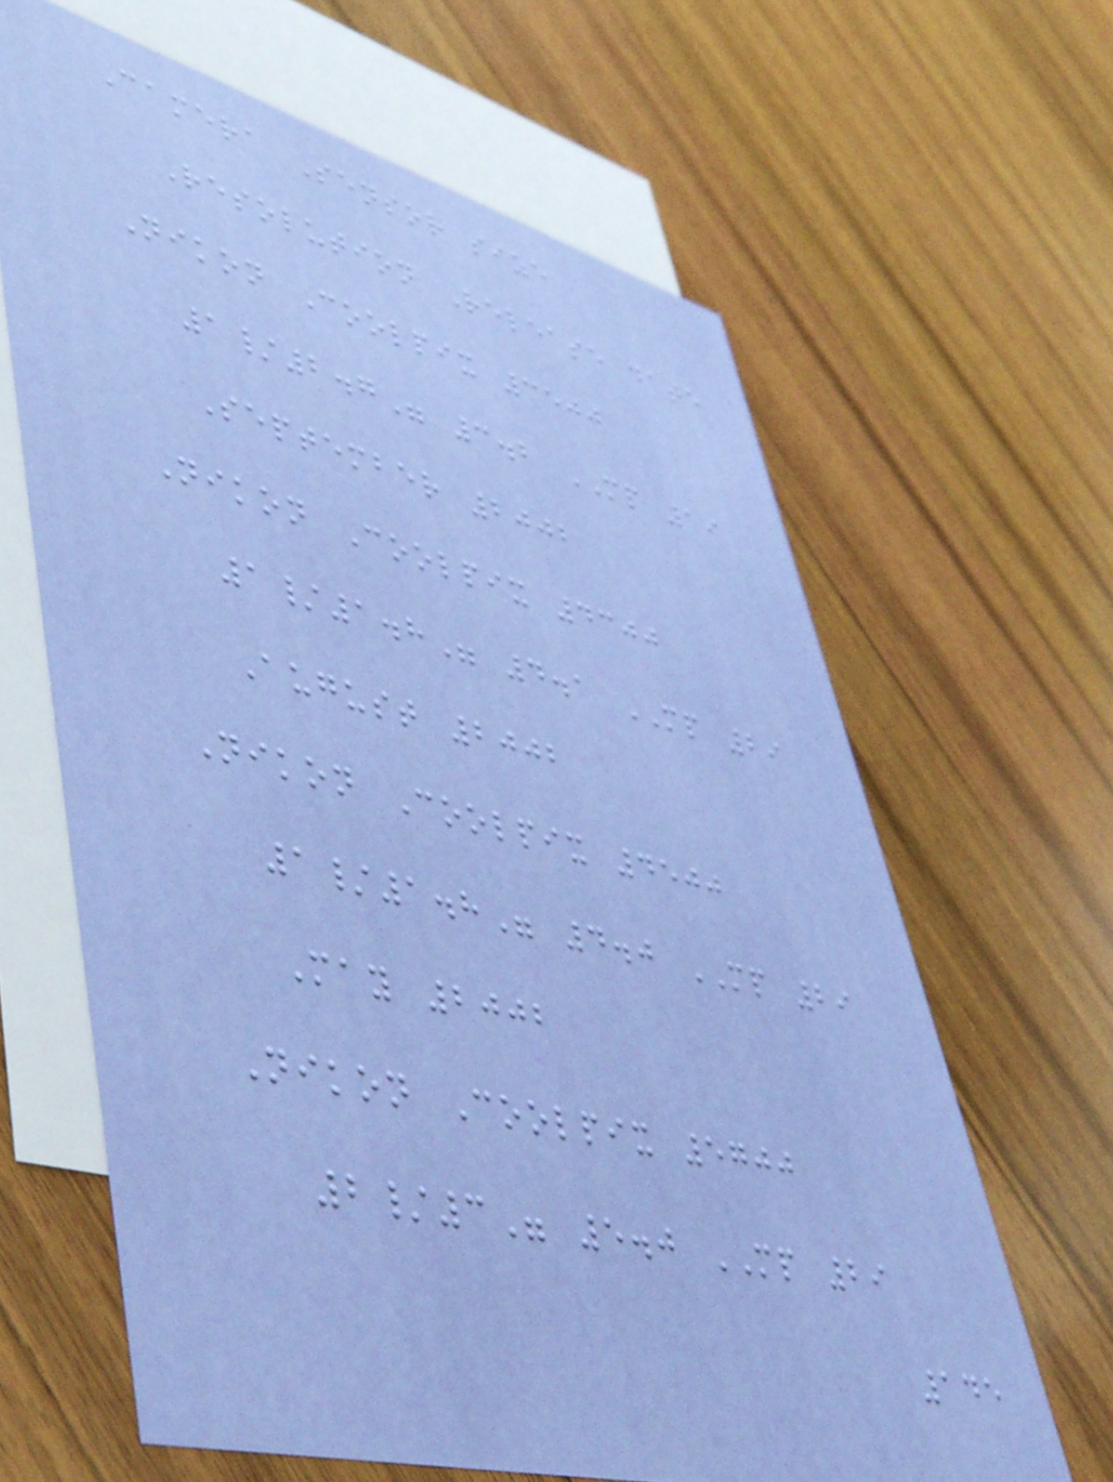Camera Sensor size
Resolution Release date
Nikon Coolpix 3500
1/2.7" 3.2 MP 19
September 2002
Nikon Coolpix 4300
1/1.8" 4.1 MP 29
August 2002
Nikon Coolpix 4500
1/1.8" 4.0 MP 29
May 2002
Nikon Coolpix 5700
2/3" 5.0 MP 29
145
